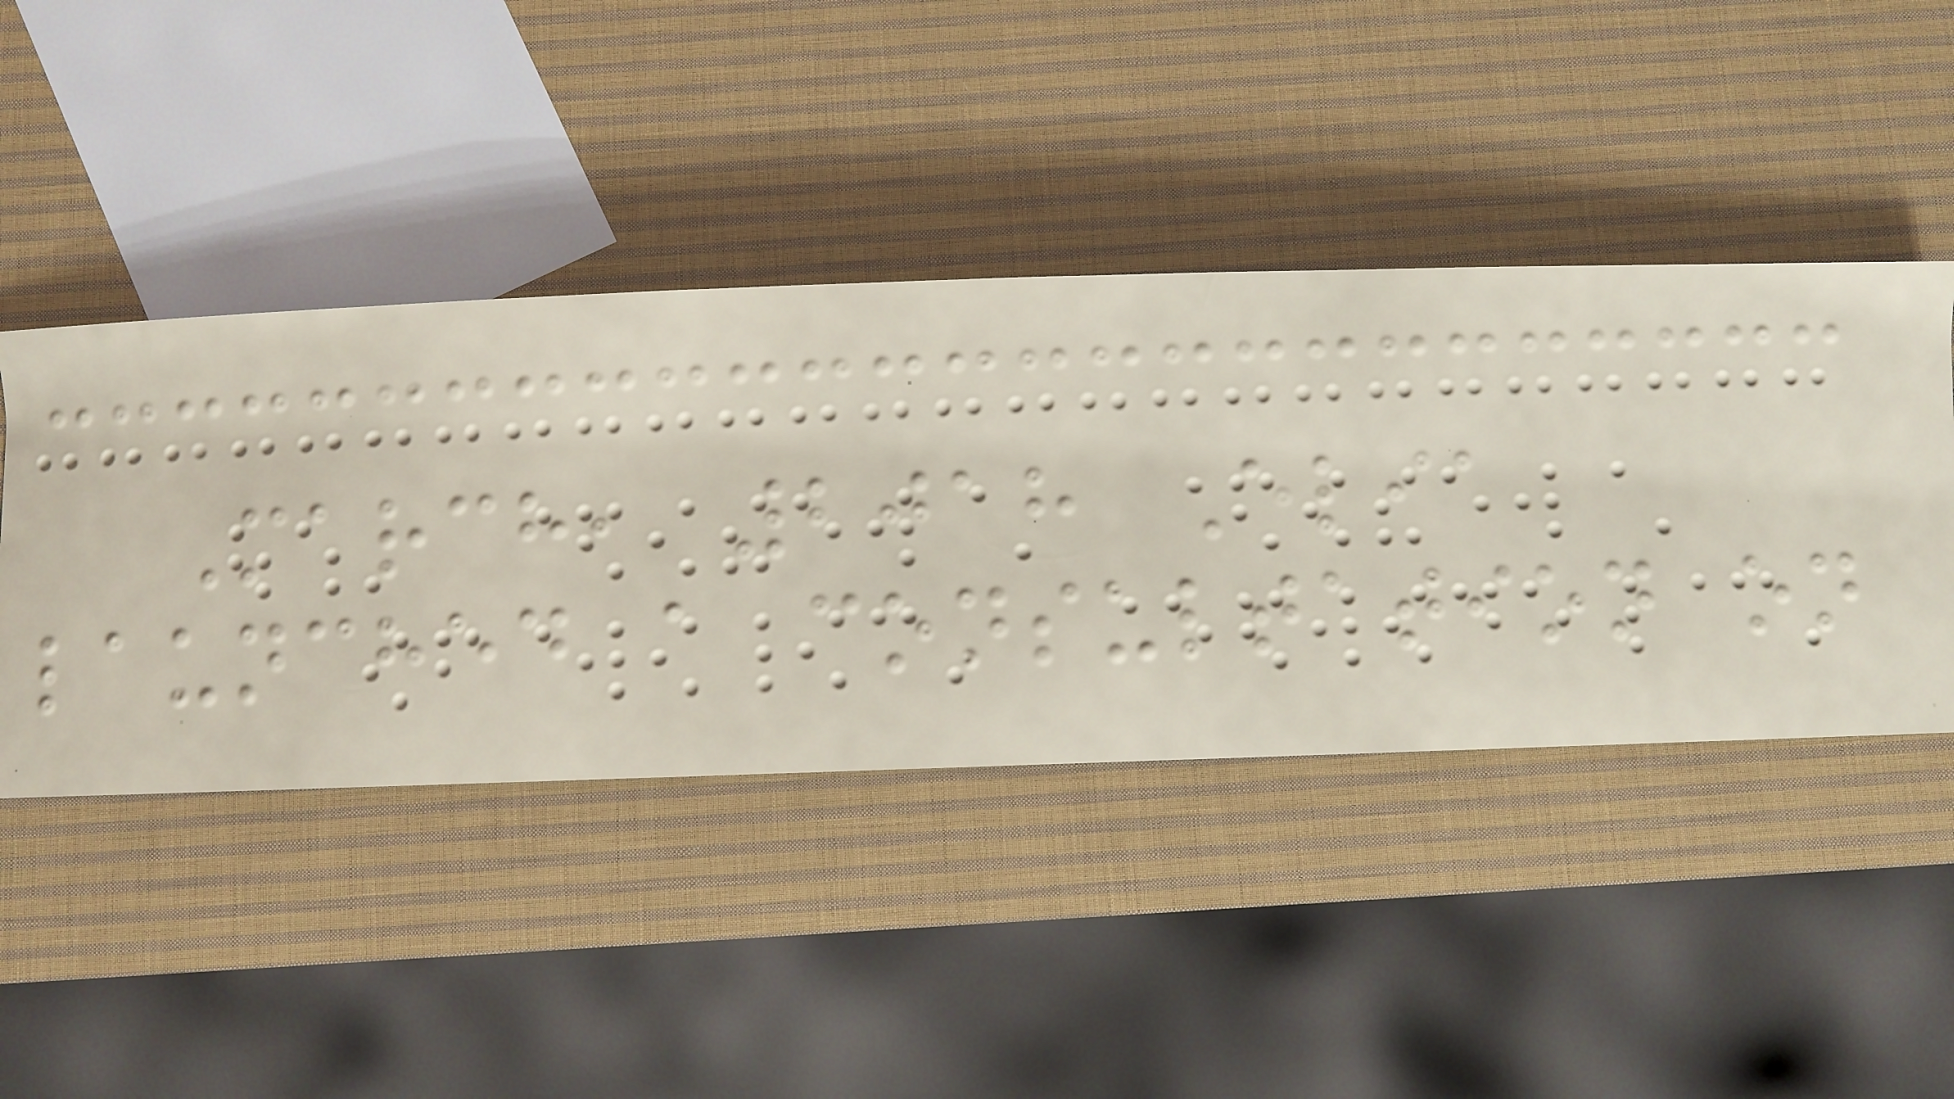March, 2018 Elia
launched a consultation on
